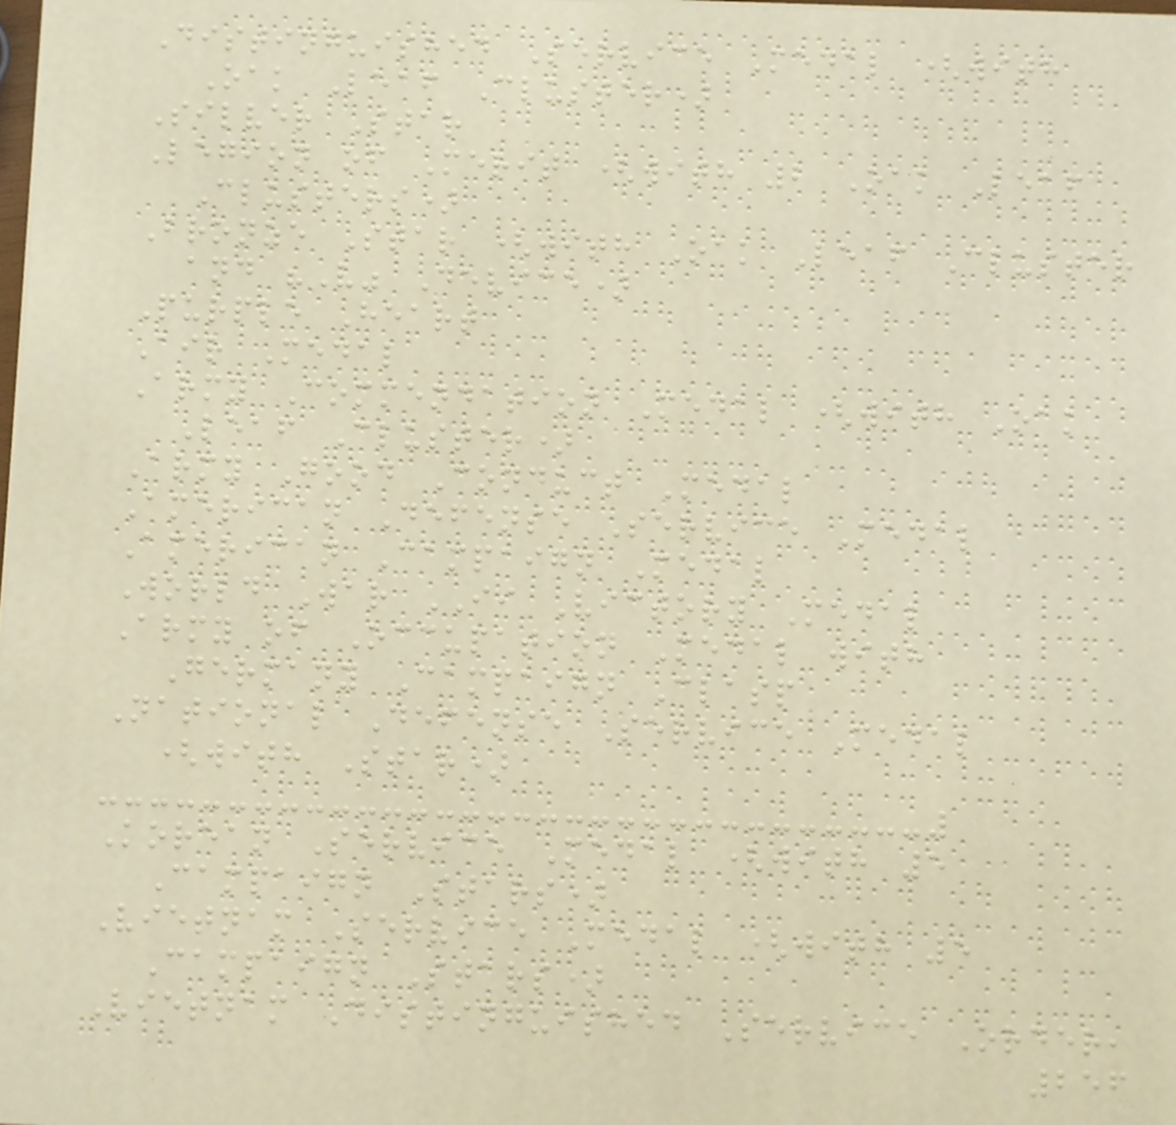Distinguished Service Medal (with
Oak Leaf Cluster)
Silver Star
Legion of Merit (with 2 Oak Leaf
Clusters)
Bronze Star (with Oak Leaf Cluster
and "V" Device)
Purple Heart
Air Medal
Army Commendation Medal (with Oak
Leaf Cluster)
Army Good Conduct Medal
American Defense Service Medal
American Campaign Medal
World War II Victory Medal
Army of Occupation Medal with
Germany Campaign Clasp
National Defense Service Medal
(with Star)
Korean Service Medal (with 5
Campaign Stars)
Vietnam Service Medal (with 5
Campaign Stars)
Vietnam Distinguished Service Order,
256
